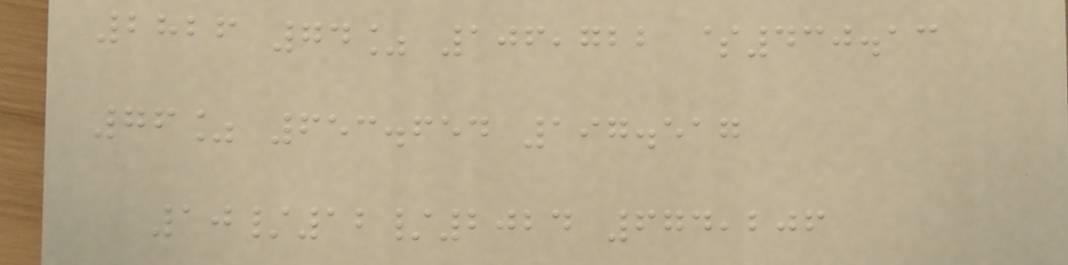2826 74% 106,722 $430.13
76% 653.654 197.517
10/12/2024 674,206
